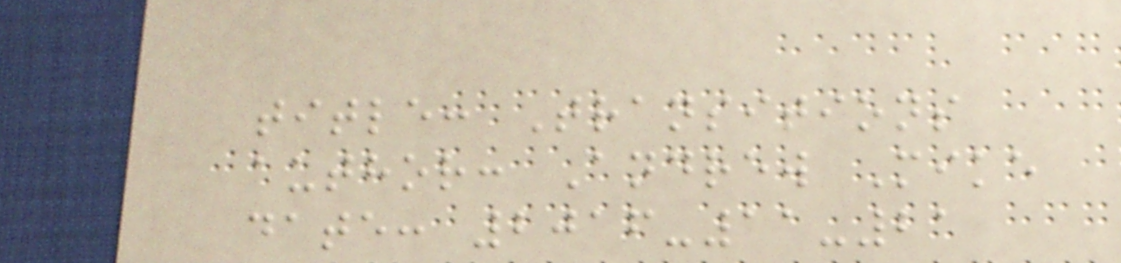title: Transitions
author: Andrew Mike
date: 2016-11-21
